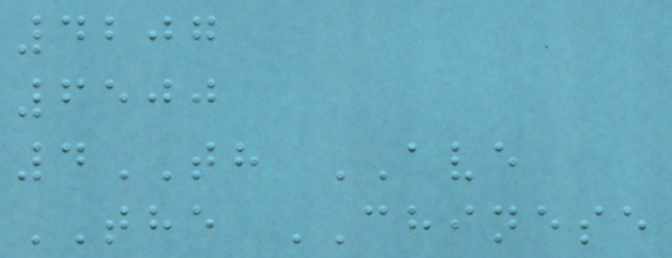4207
6500
4TH AVE
THE CHINESE
